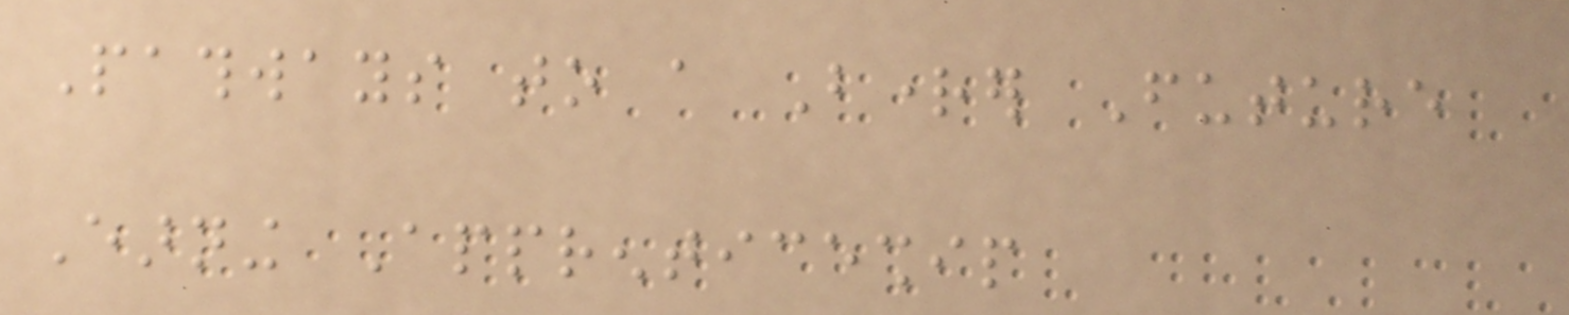Pathways to a Brighter Future
Earning Apprenticeship
